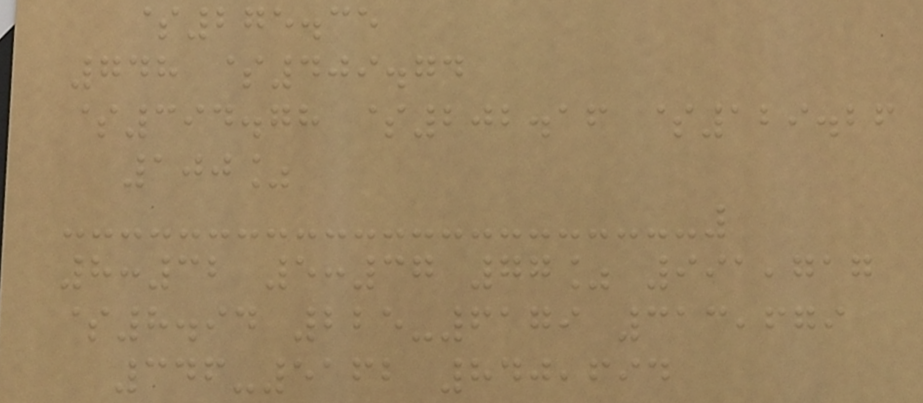$275.35
748 $409.74
$394.78 $202.16 $129.26
100%
8:32 5:37 77% 991,717
$8.94 225-6179 313,679
346-5162 840,694
